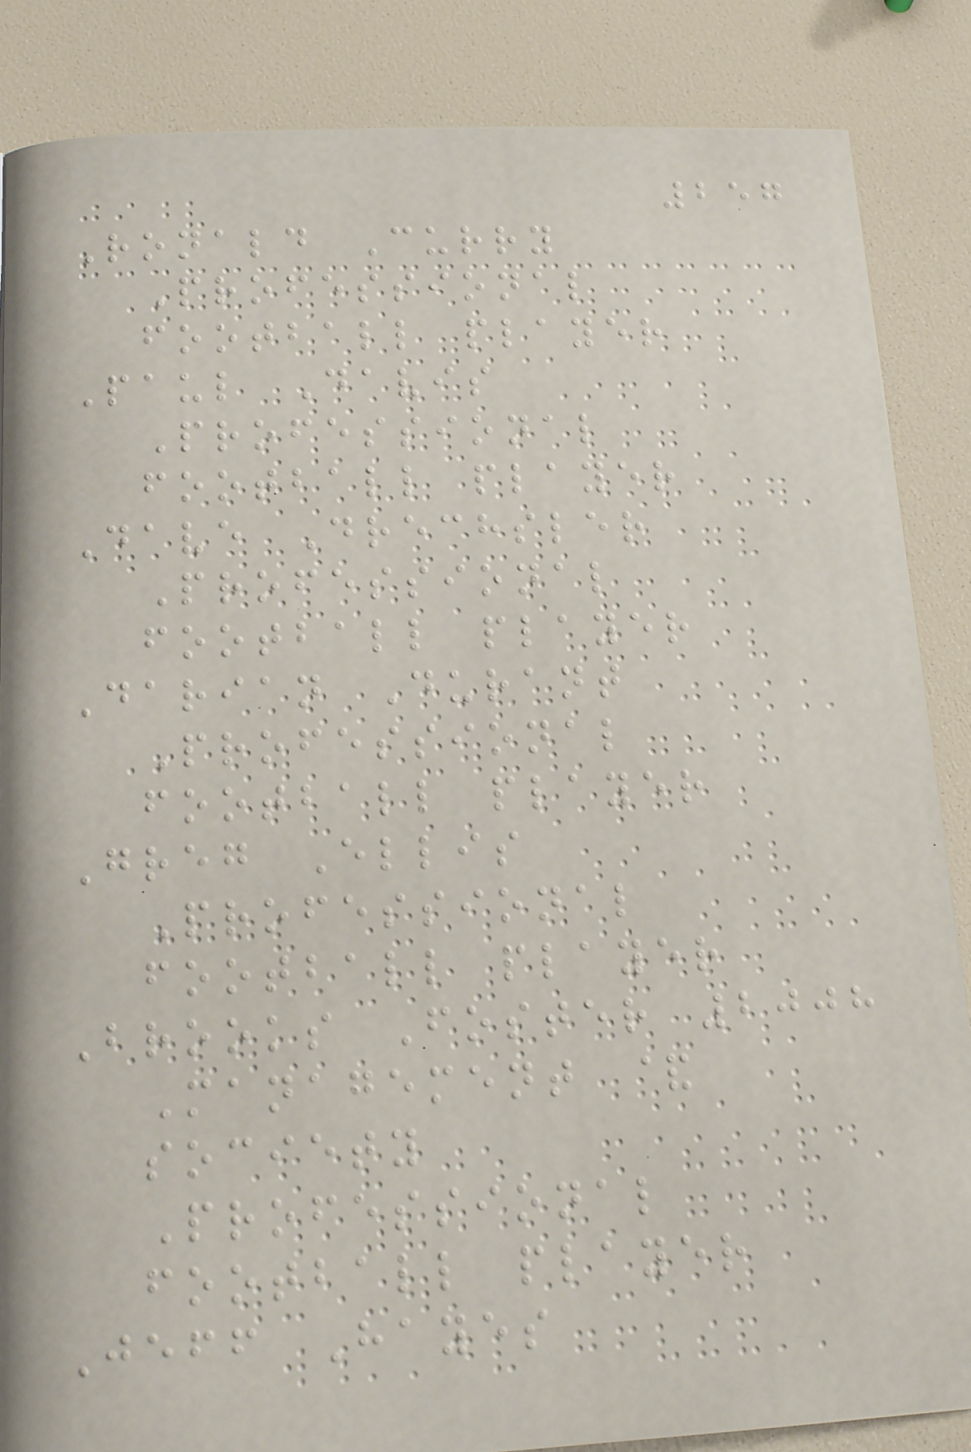257
Ronald Curry
Professional
football player
Paul Davis
Professional
football player
Dave Drechsler
Professional
football player
Darian Durant
Professional
football player
Greg Ellis
Professional
football player
Brooks Foster 2008
Management &
society
Professional
football player
Jeff Hayes
